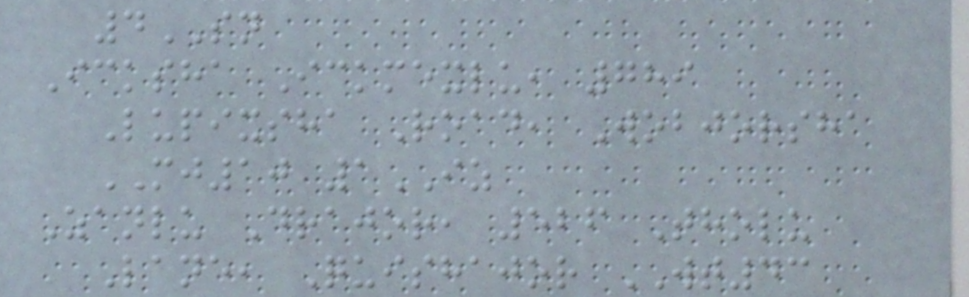4SN
Icksha Ickmexlu, 789
Lupixsha Road, Wobjorsha
MJ10 1IZ
Zanlu Drajor, 526 Tholu
Lane, Quishajor WT43
